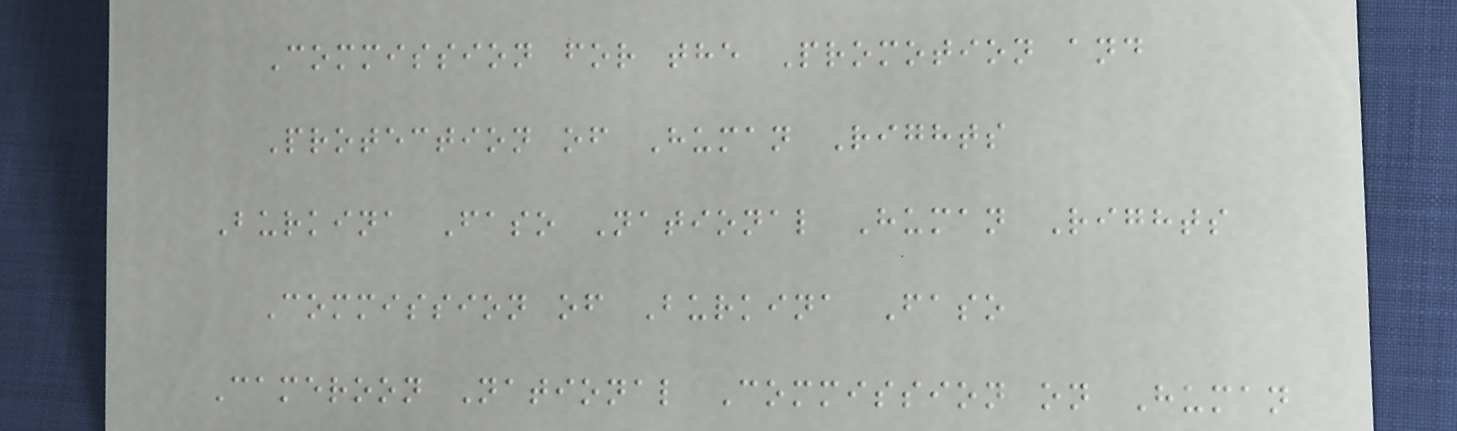Commission for the Promotion and
Protection of Human Rights
Burkina Faso National Human Rights
Commission of Burkina Faso
Cameroon National Commission on Human
